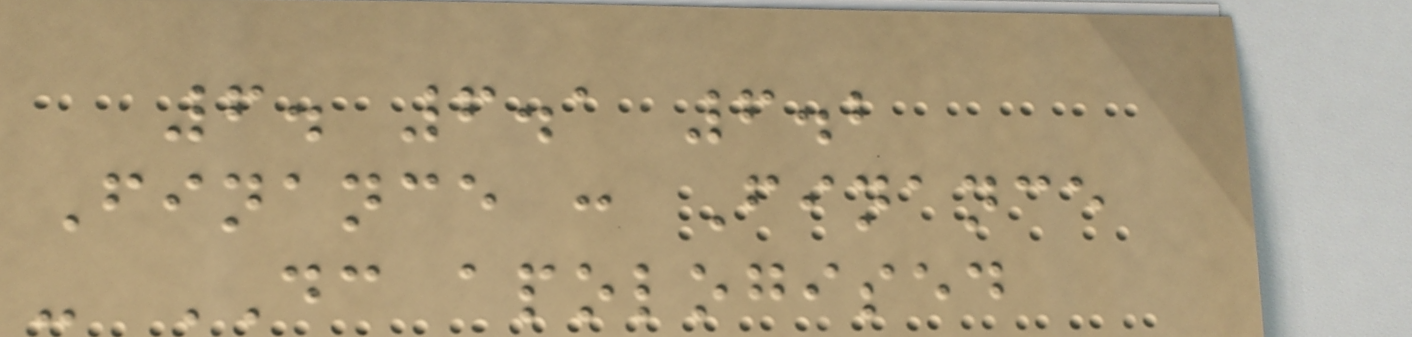6. 6.1 6.2
Finance : Finance
- DC apologised
